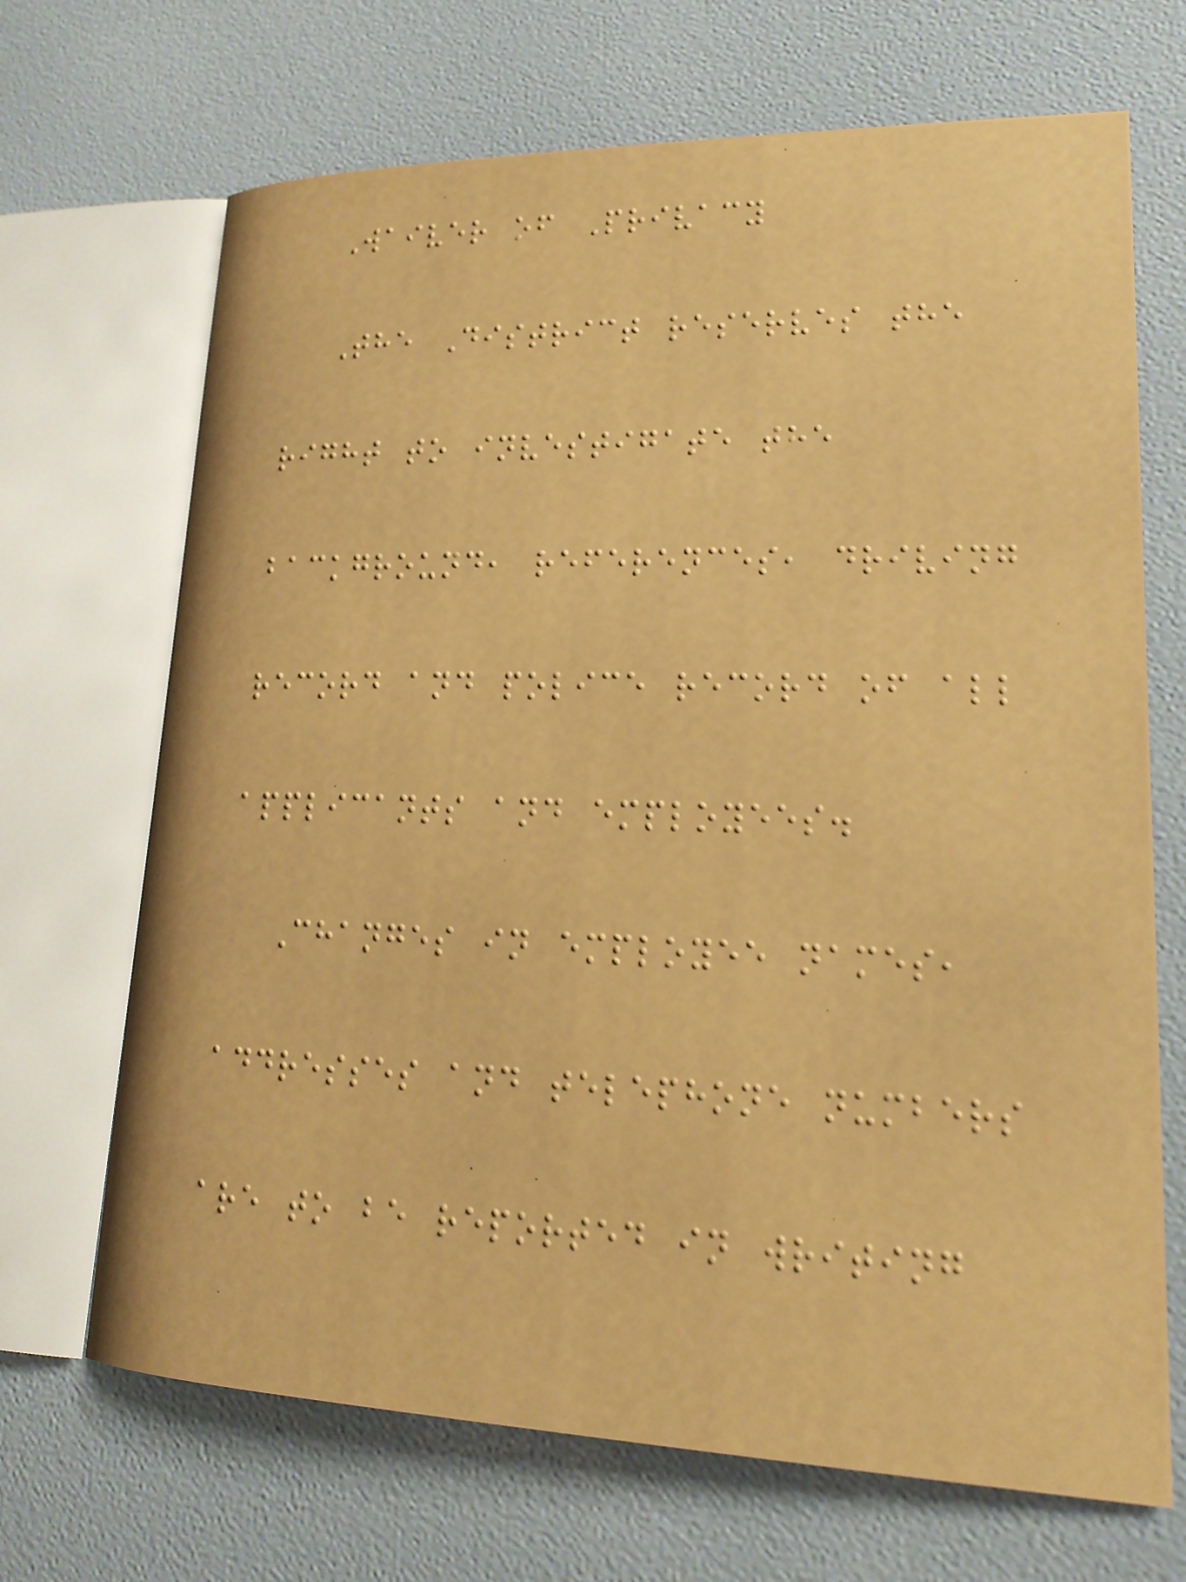Waiver of Privacy
The District reserves the
right to investigate the
background, references, driving
record and police record of all
applicants and employees.
Changes in employee names,
addresses and telephone numbers
are to be reported in writing
